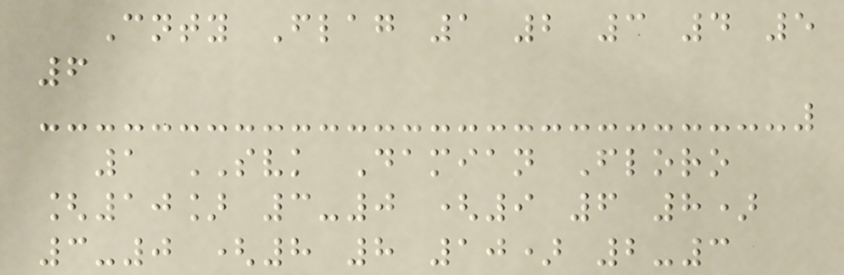Cnty Flag 1 2 3 4 5
6
1 SVK Damian Floro
[10] 3-0 (9 6 8)
3-0 (8 8 10) 2-3
